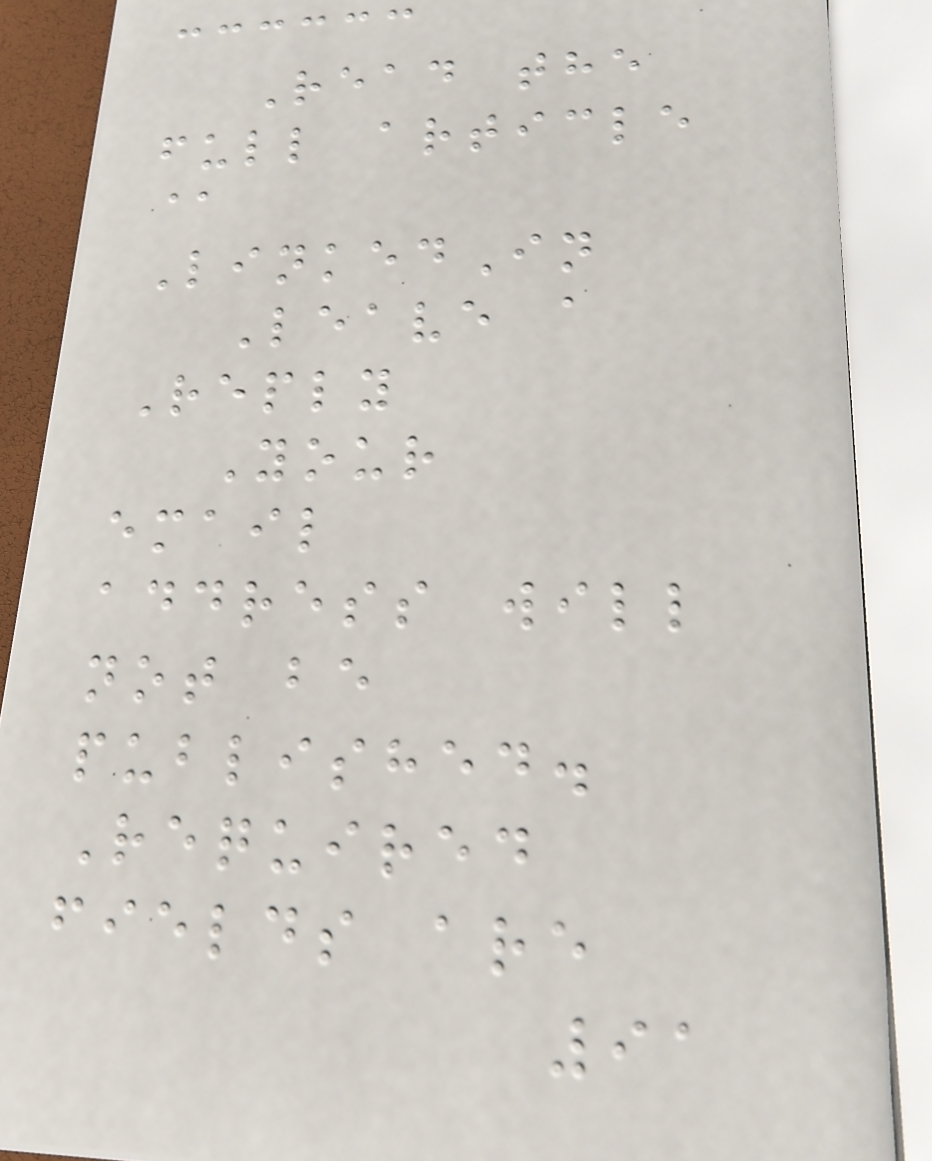Read the
full article
@
LinkedIn
Leave a
Reply
Your
email
address will
not be
published.
Required
fields are
91
